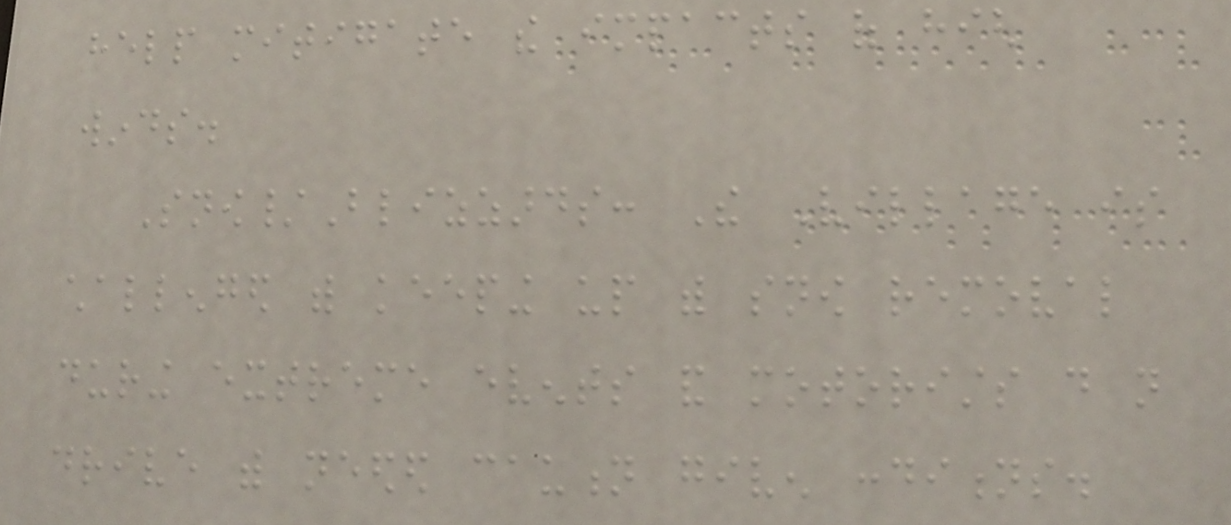help mitigate the impacts of high
winds.
Snow/Blizzards: The Village is
challenged with keeping up with snow removal
during extreme events and motorists do not
drive with needed caution given conditions.
